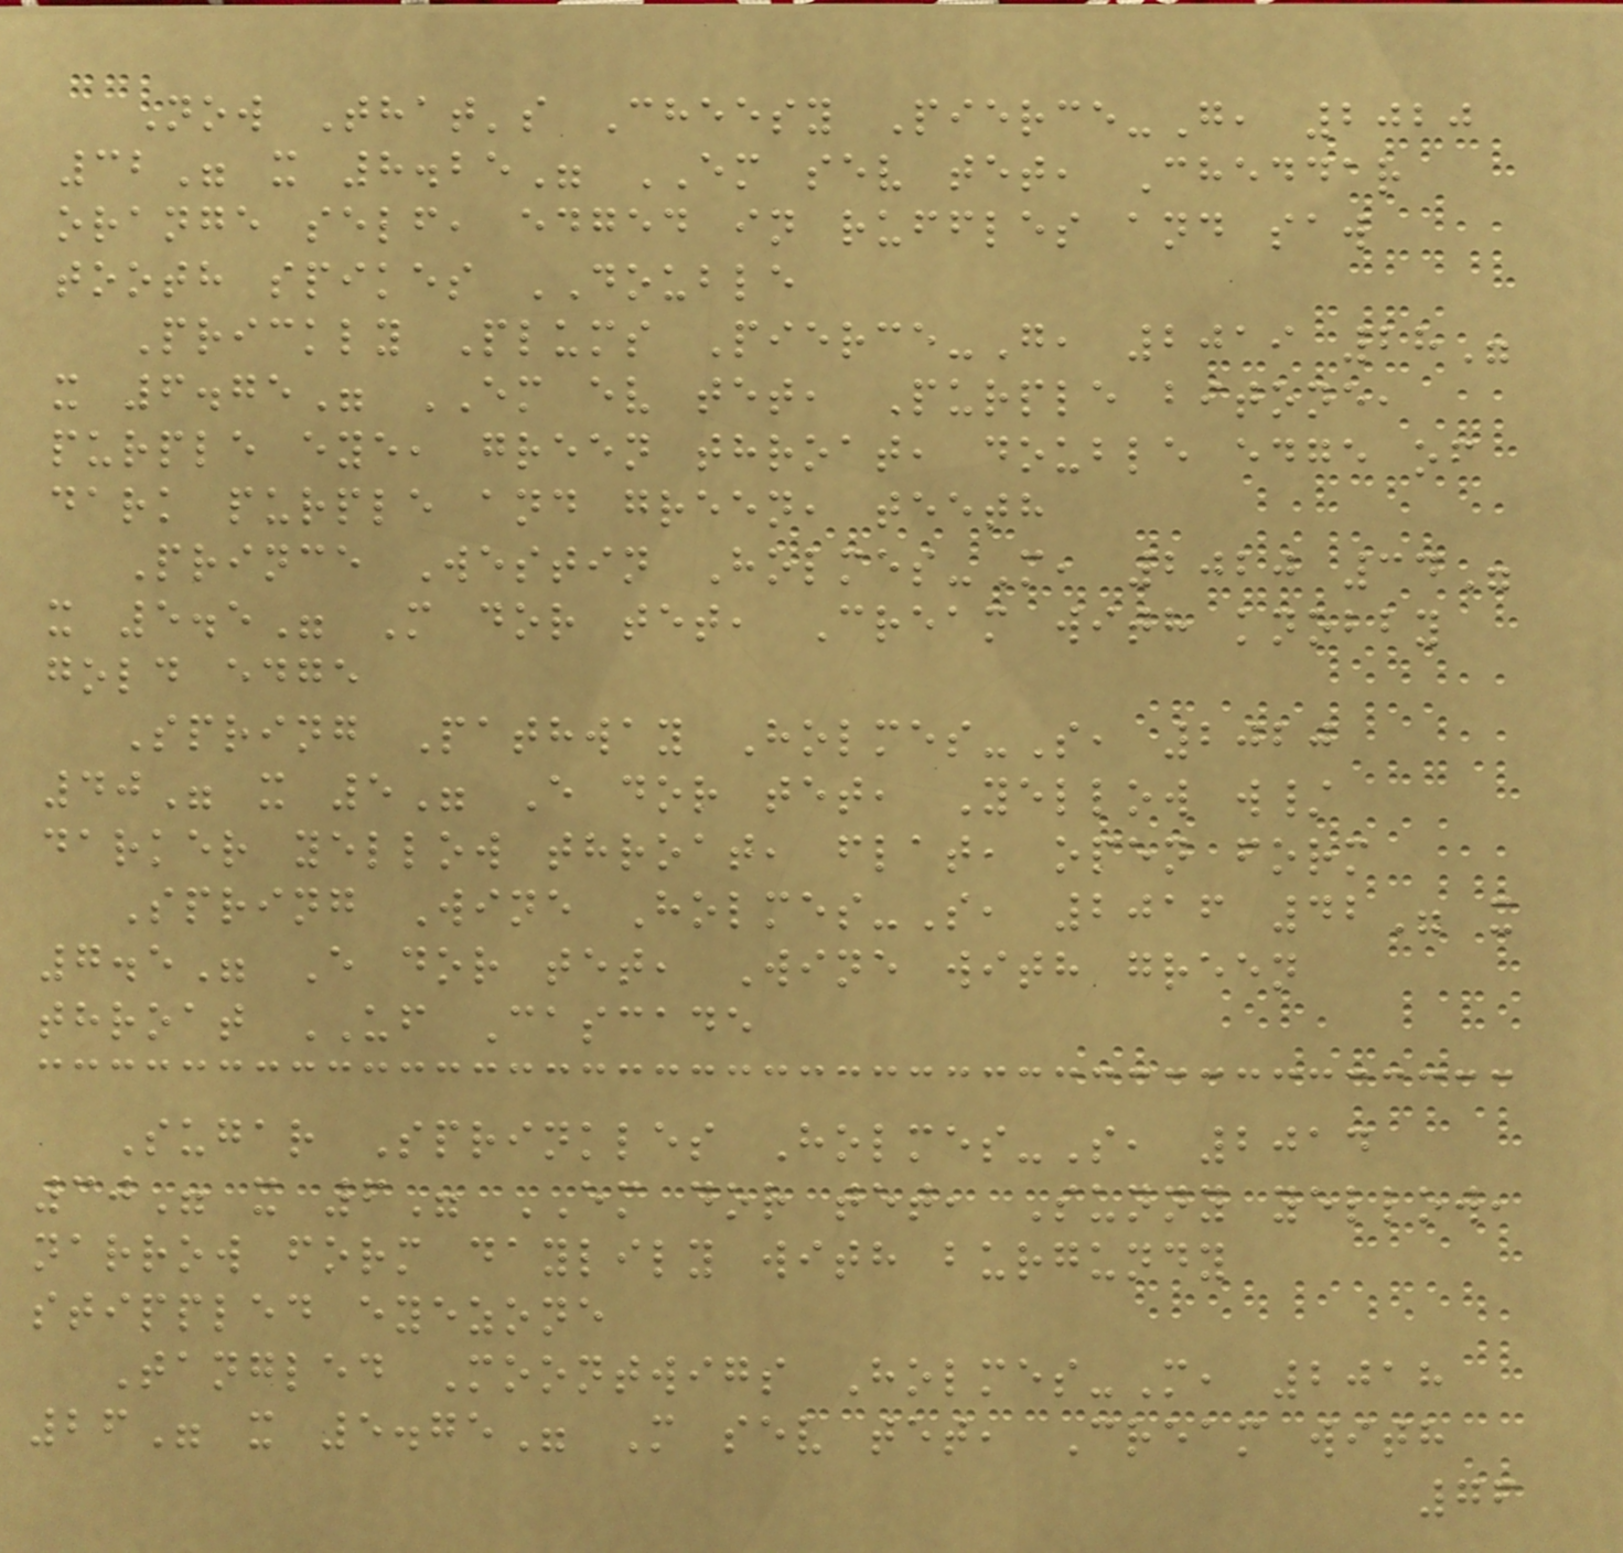Now That's Cheesy Pierce-G, 2020
32" x 8.25" EM sev tet, Cheddar
orange self, edged in ruffles and saw
tooth spikes DOUBLE
Prickly Plums Pierce-G, 2019 28"
x 6.75" EM ev tet, Purple bitone,
purple eye, green throat, double edge of
dark purple and green, teeth
Prince Westin Holmes-M, 2020 34"
x 5.5" M dor tet, Cream with knobby
gold edge
Spring Pathway Holmes-S, 2020
40" x 5" E dor tet, Yellow w/
darker yellow throat, flat, open form
Spring Wine Holmes-S, 2016 42" x
7.5" E dor tet, Wine with green
throat UF Cascade
Sugar Sprinkles Holmes-S, 2014
30" x 6" EM dor tet, Sunny yellow,
narrow form daylily with burgundy
stippled eyezone
Tangled Moontwigs Holmes-M, 2018
26" x 5.75" M sev tet, Cream with
76
